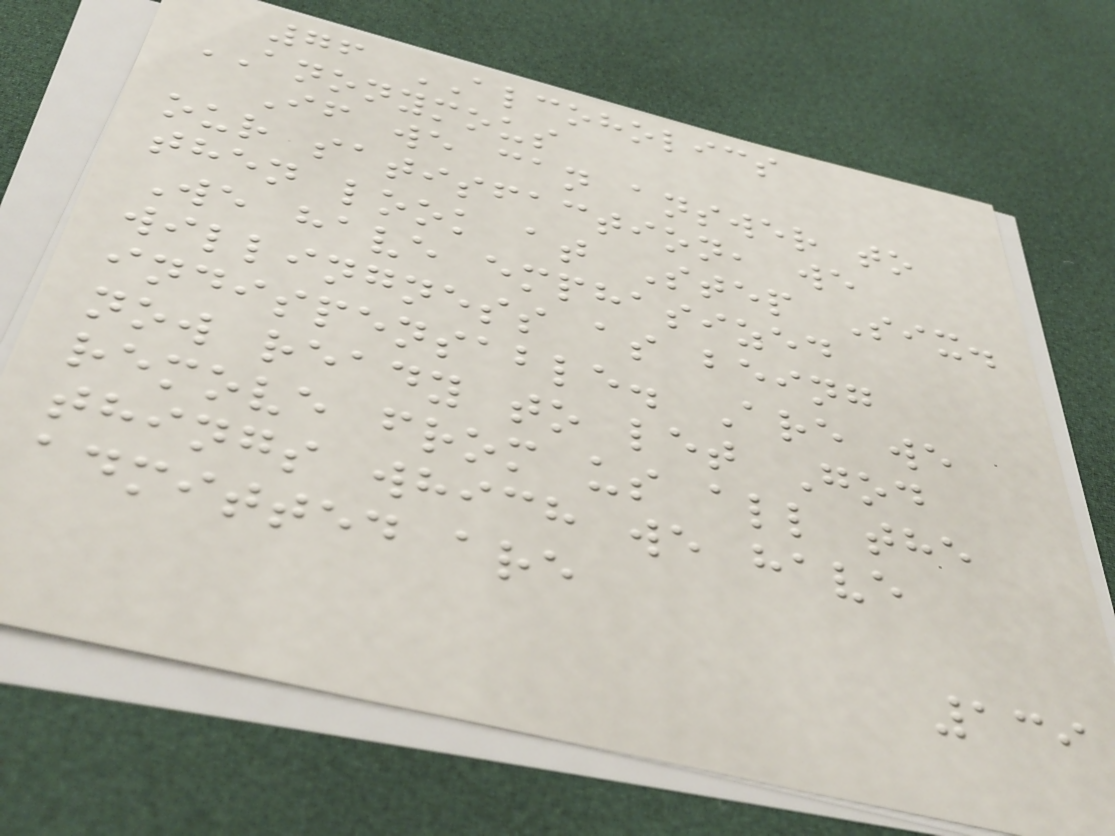76 ALCOHOLICS
ANONYMOUS
If we can answer to
our satisfaction, we
then look at Step Six.
We have emphasized
willingness as being
indispensable. Are we
now ready to let God
remove from us all the
things which we have
admitted are
139
